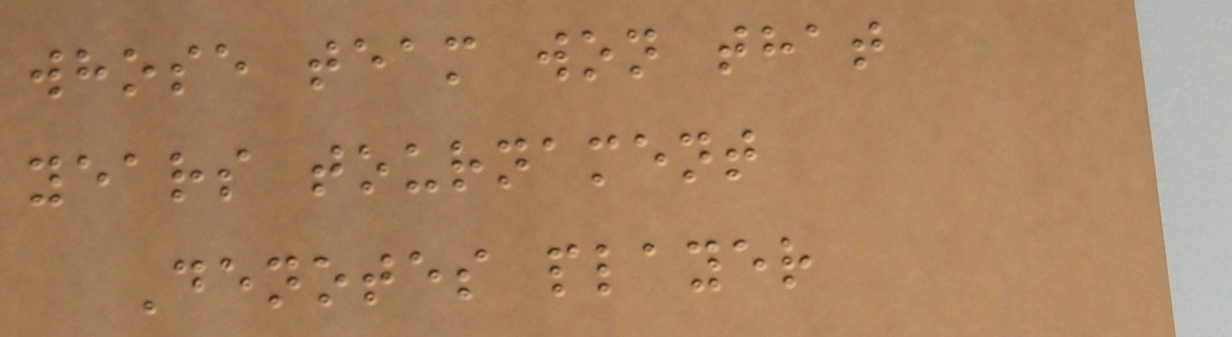whose team won that
years tournament
Denotes player
